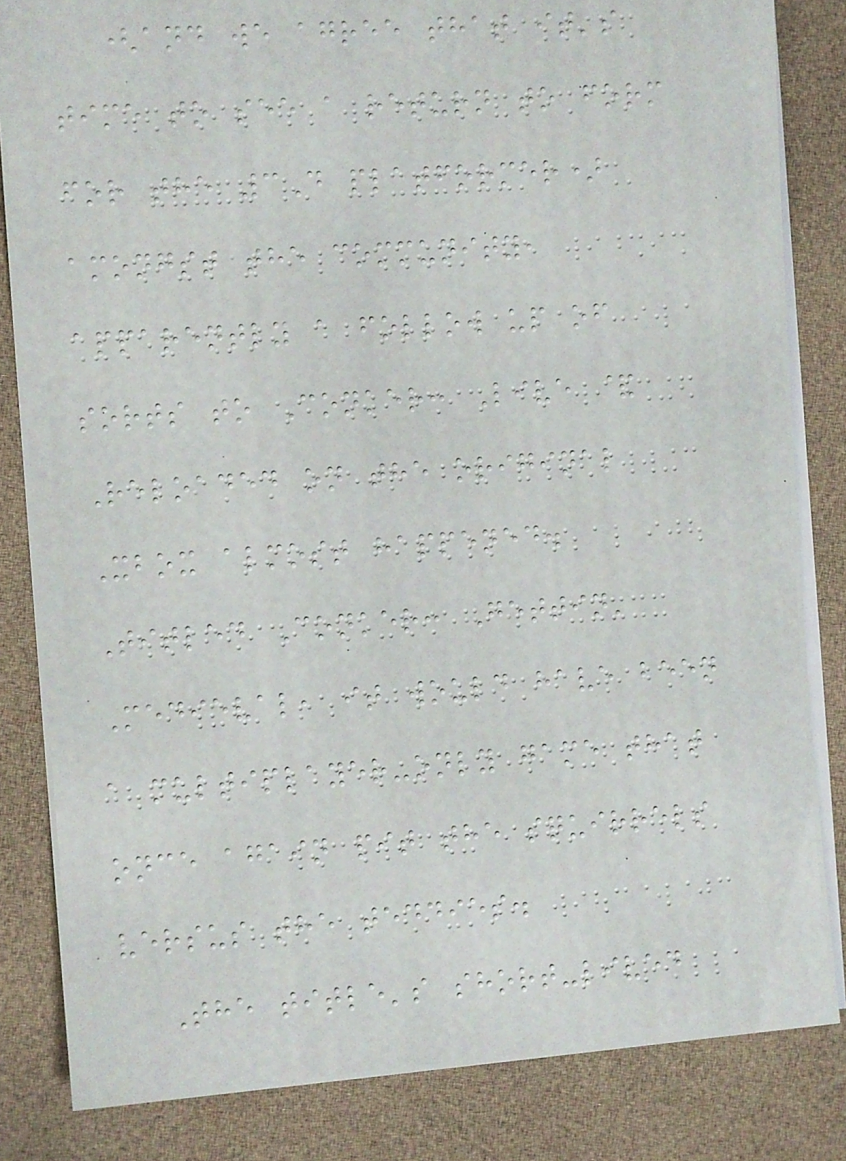(and we agree that it's
time to see a return to form
for the 3D platformer)
amongst the community,
apparently a follow up of
sorts to Conker: Live &
Reloaded on the original
Xbox almost happened.
Titled Conker: Gettin'
Medieval, it would have been
a multiplayer-only game that
once again pit the squirrels
versus the teddies.
The title's short-lived
